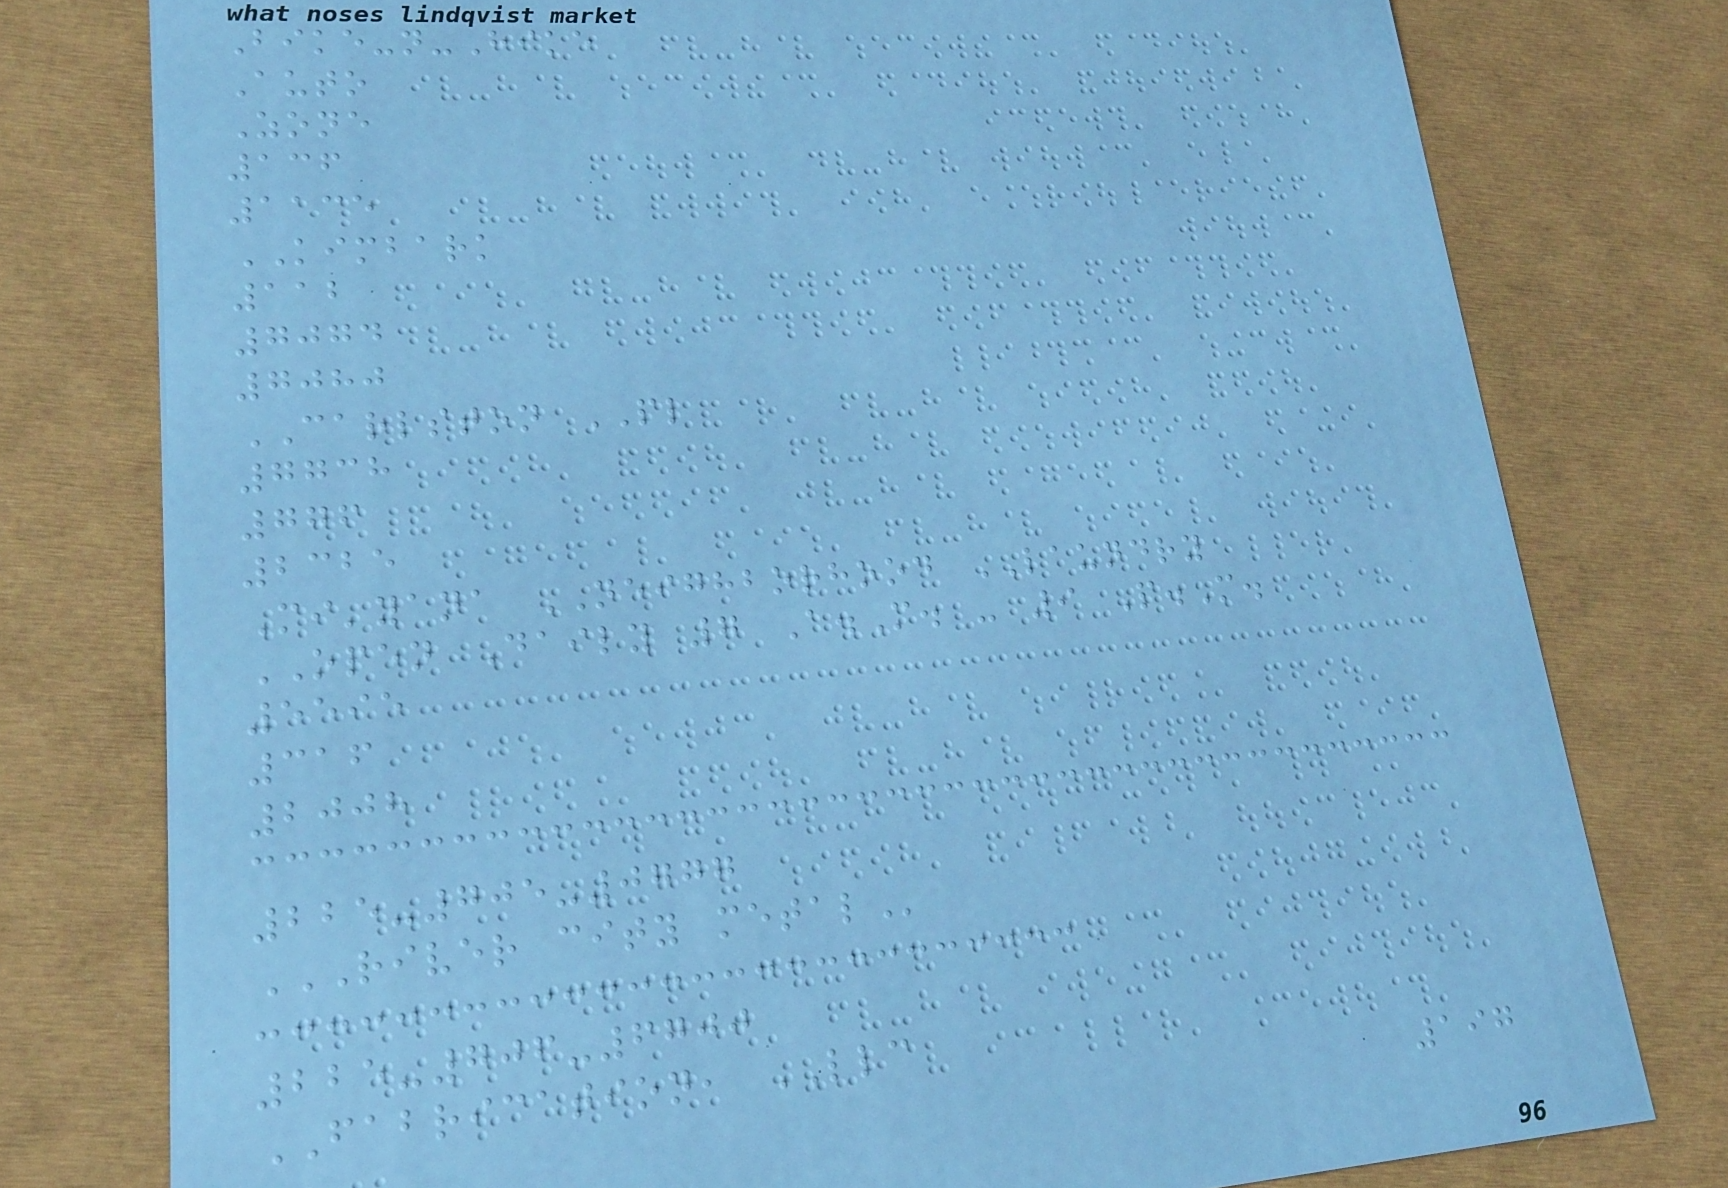Bike-n-Hike
Auto
Zone
136
1135
KIMBARK
112
7074
7080
CARLSTON PL
7738
776
2325
Mi'yana NEIGHBORHOOD LAUNDRY
OPEN Daily 7 A.M. - 9 P.M.
5595
316
2008
225-705-0777
RIVER CITY METAL
225-706-6700
FABRICATION, LLC
197
